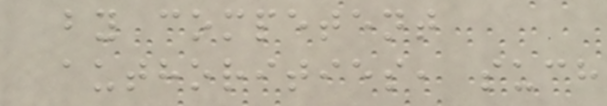by competent
authorities, such
